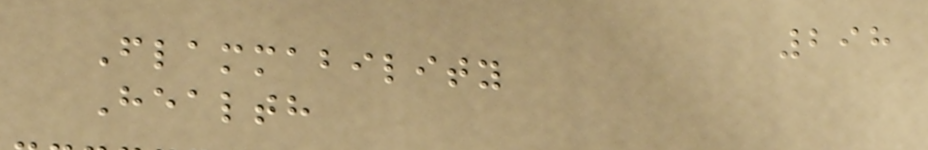298
Flammability
Health
